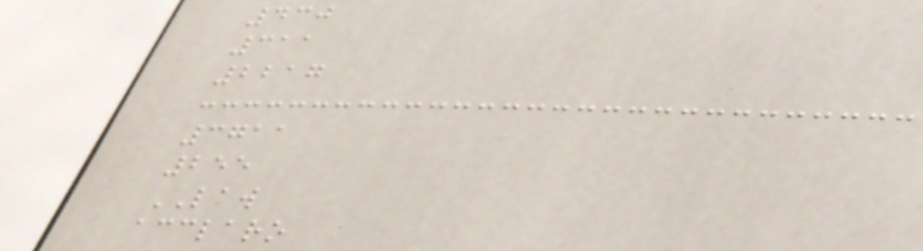430
311
2217
3711
255
LAW
acclaro
